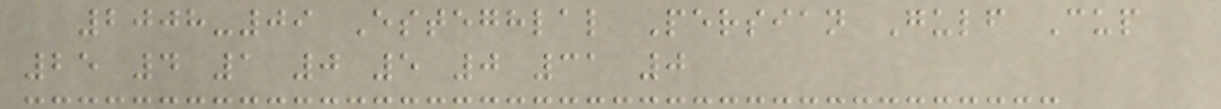2008-09 Esteghlal Persian Gulf Cup
25 4 1 0 5 0 31 0
